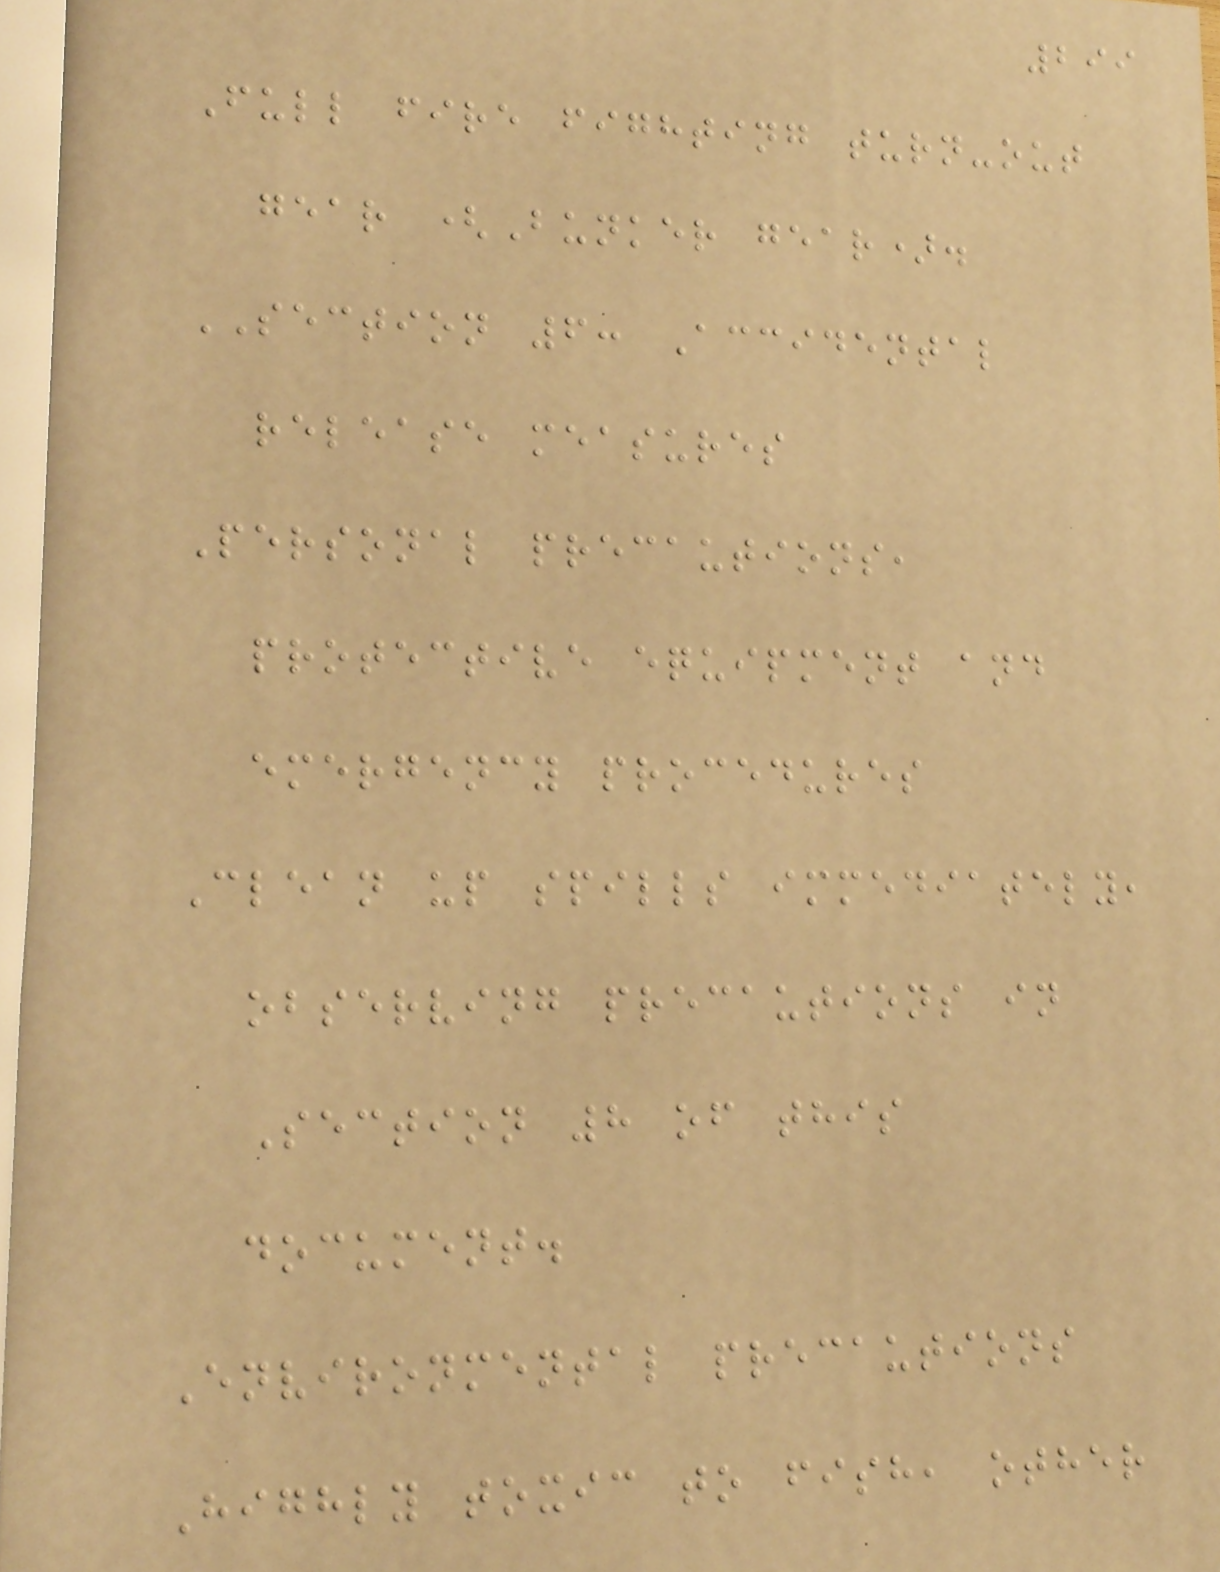299
Full fire fighting turn-out
gear (Bunker gear).
SECTION 6: Accidental
release measures
Personal precautions,
protective equipment and
emergency procedures
Clean up spills immediately,
observing precautions in
Section 8 of this
document.
Environmental precautions
Highly toxic to fish, other
